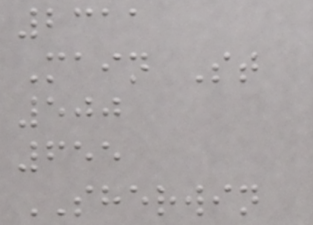2311
Main St
500
655
SHERWIN
